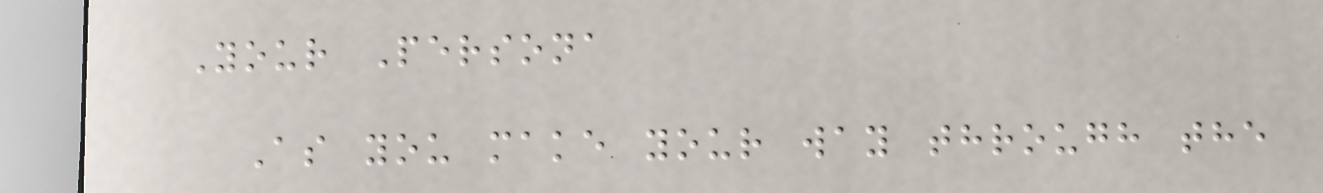Your Persona
As you make your way through the
